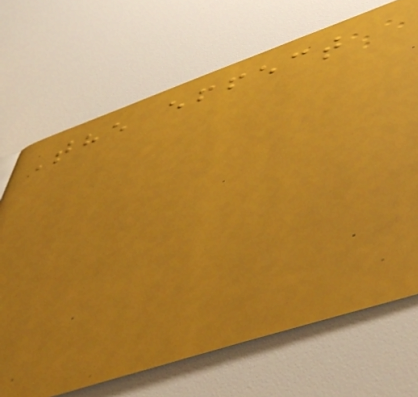The effect
